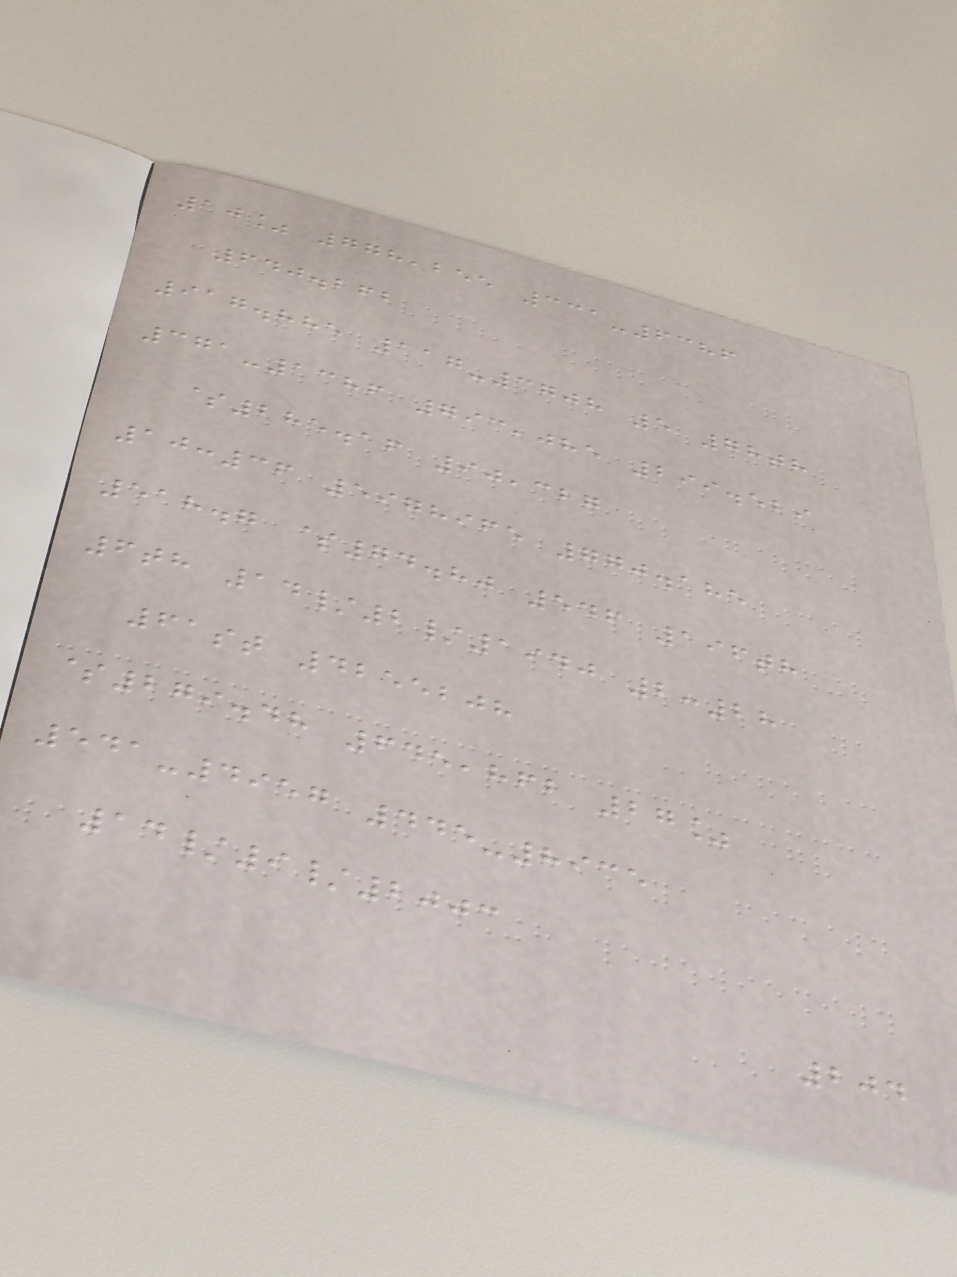10% 778,255 331-6386
640.262
917.885 117-3708 5 78th
371-1386 793,085 299.529
$285.16 90,327
10:36 5978965 770.185
518.7 $74.80 546 196th
6th 14/2/1940 2:28
61st 4255208
$279.48 645,862 27%
541-4957 445-8935
14/9/2003
204
